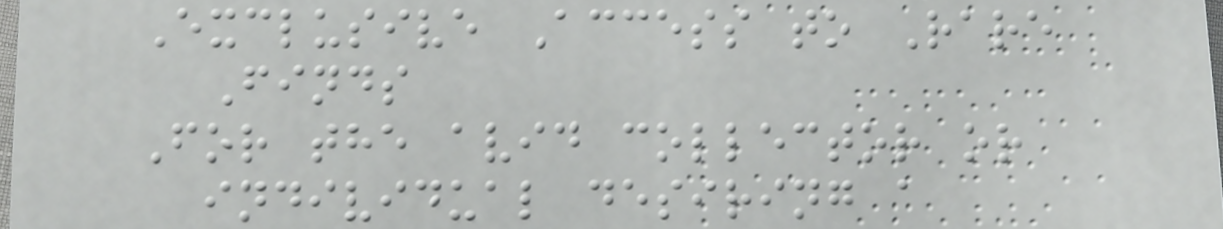Exclusive Access to Rare
Finds
For the avid collector or
individual desiring a
